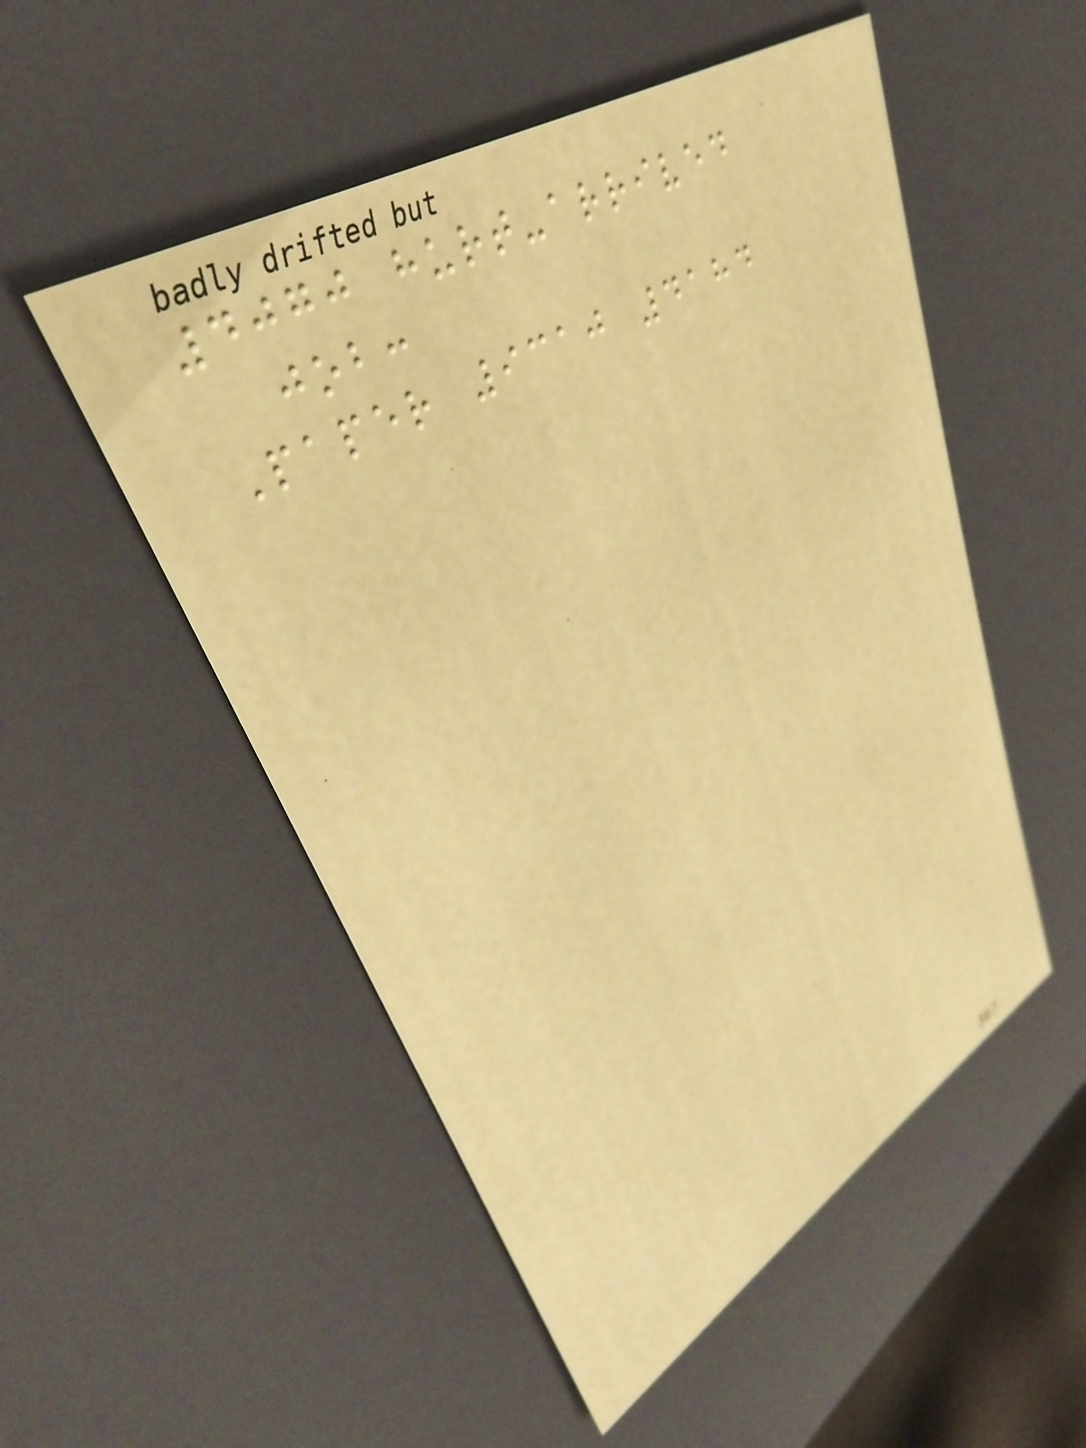4070 hurt-arrived
job:
Paper 9310 4184
